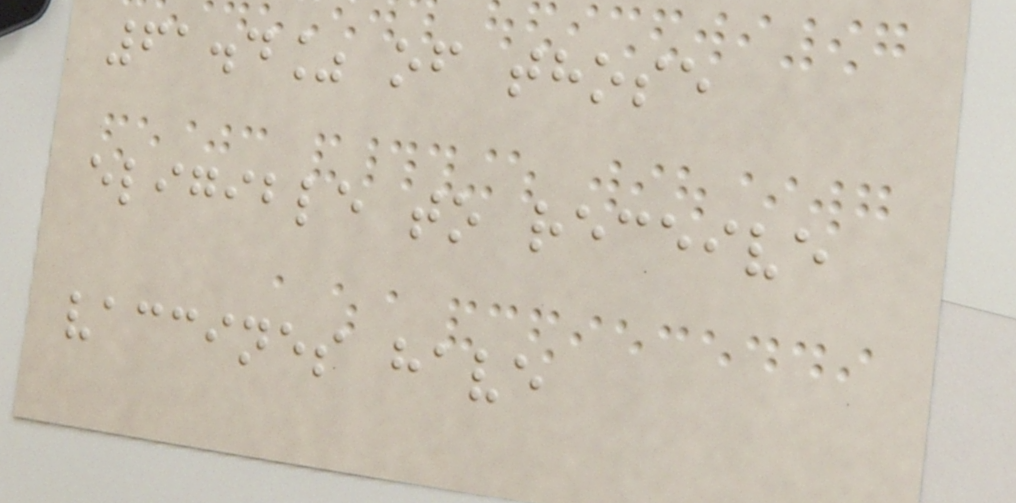61.4% of those
eligible to receive
vaccines have
